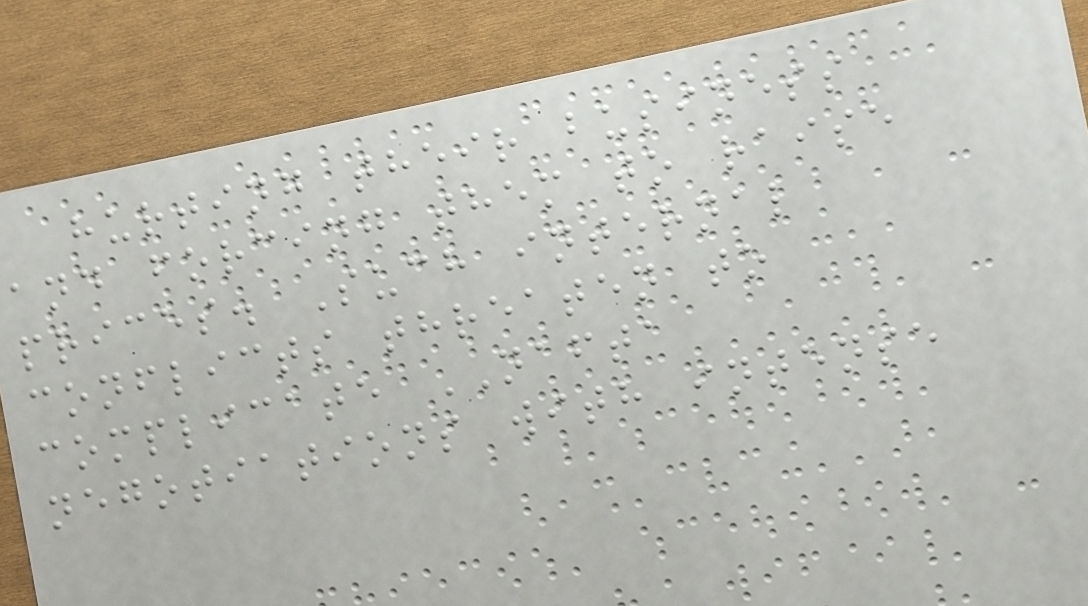hurting their business
and forcing them to raise
prices. Such internal
conflicts threaten to
complicate NAFTA
negotiations with intense
